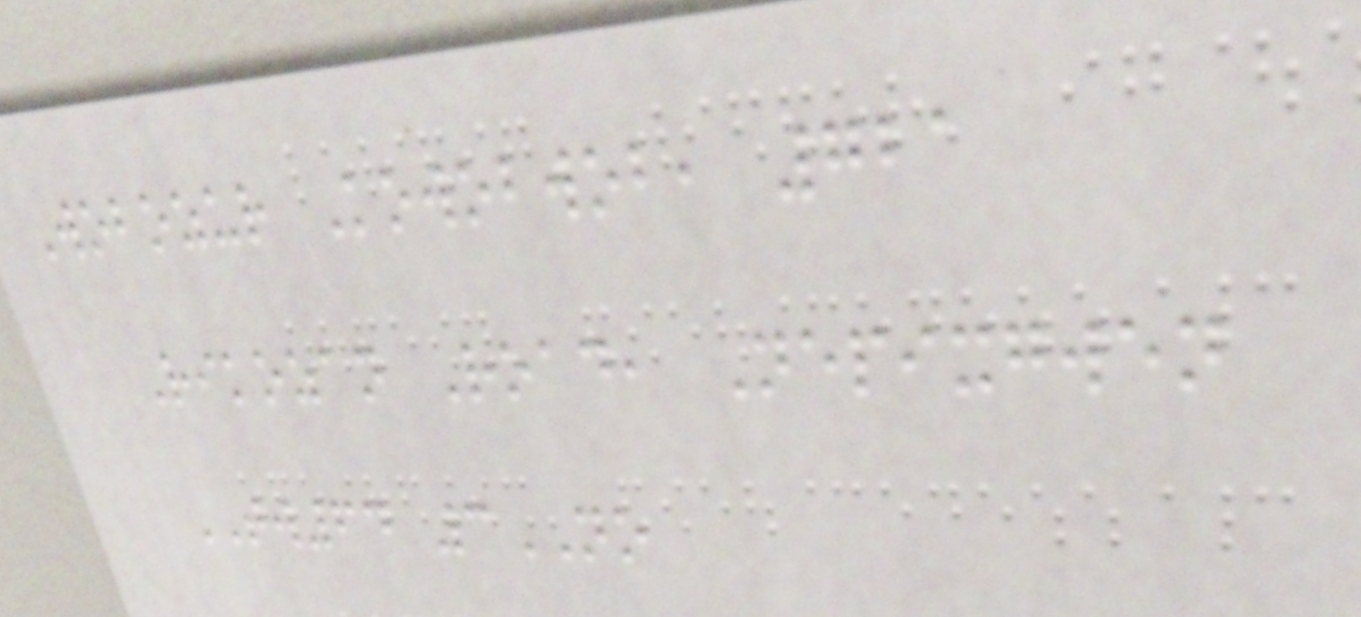Wobozur Kowobwob, 721
Rikozan Road, Nepixgwen
TW64 3NO
